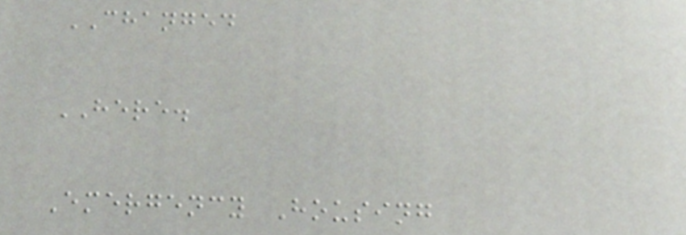CHANGED
HERE.
Emergency Housing
